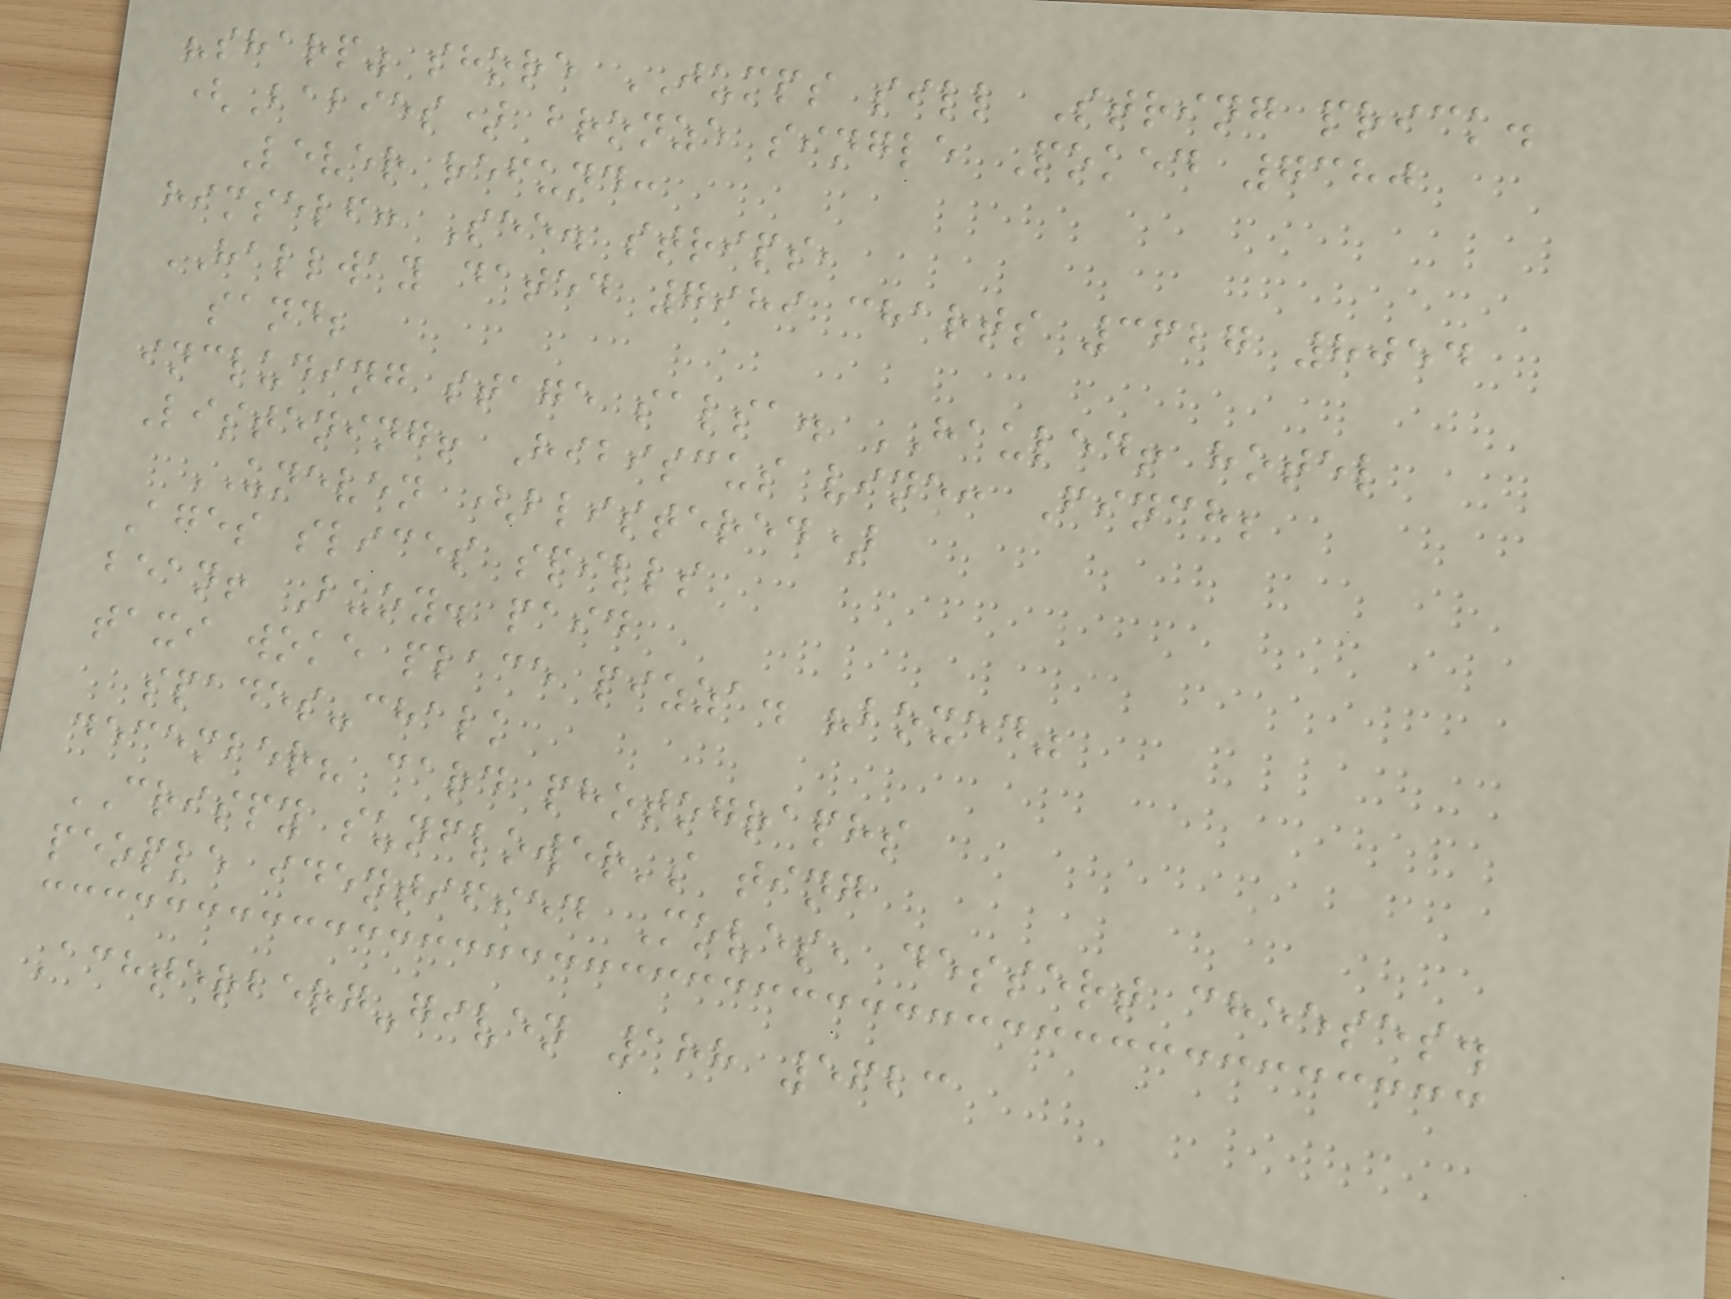"sharp" shore JUMPS sill String prick.
(Babies) bronze single Poked 7380
Lever refund:
himself: See. strips,
HALLWAY dated 7989 charts 3627 8054
sand;
including stage salsa. HAULED! hotel
Listening! Hibiscus vine: Finch;
UNEVEN (blistered)
Ages slices spills
bean! Buoy. paid
taxi woke place pizza. "boxed"
spades-chalk
december? card photographs
CRISPY sunflower's ting
people identified Moves, dessert cheeses.
Achterberg-given 188 5623
